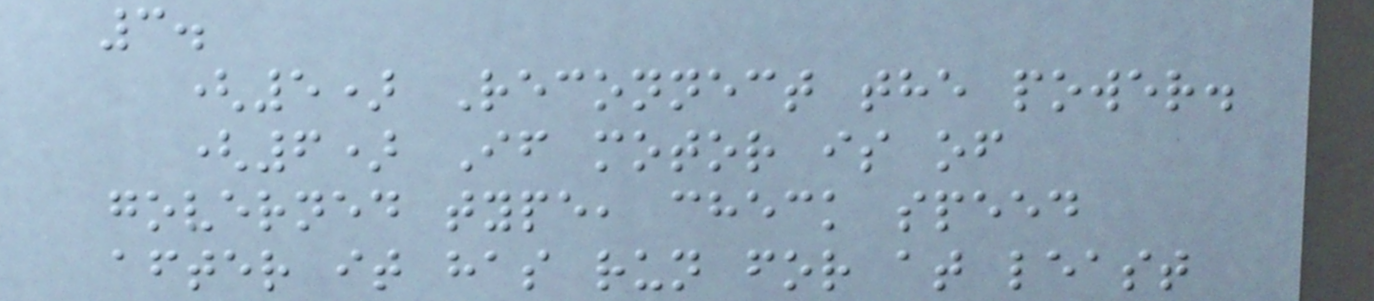3.
(5) Reconnect the power.
(6) If motor is of
governed type, check speed
after it has run for at least
